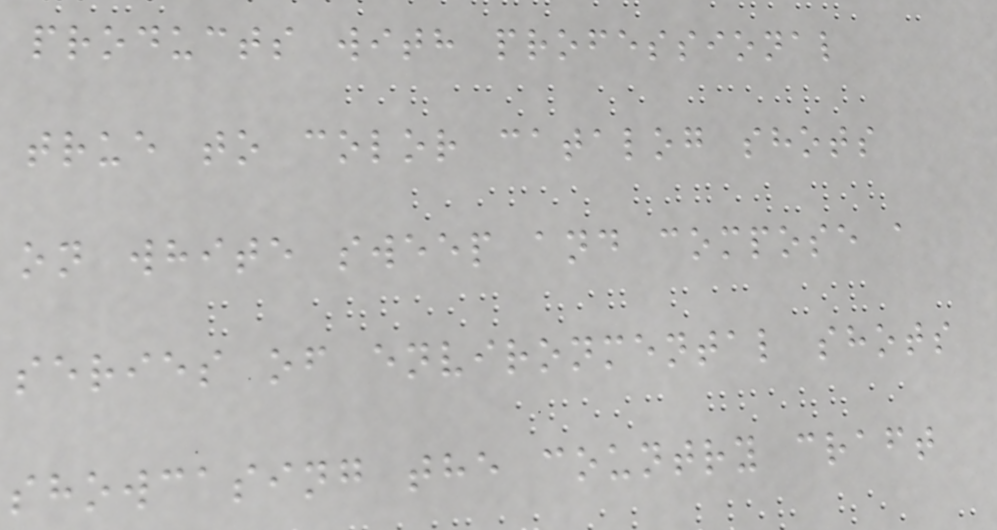products with professional
true to color catalog shots
on white sweep and compose a
series of environmental shots
showcasing the country craft
